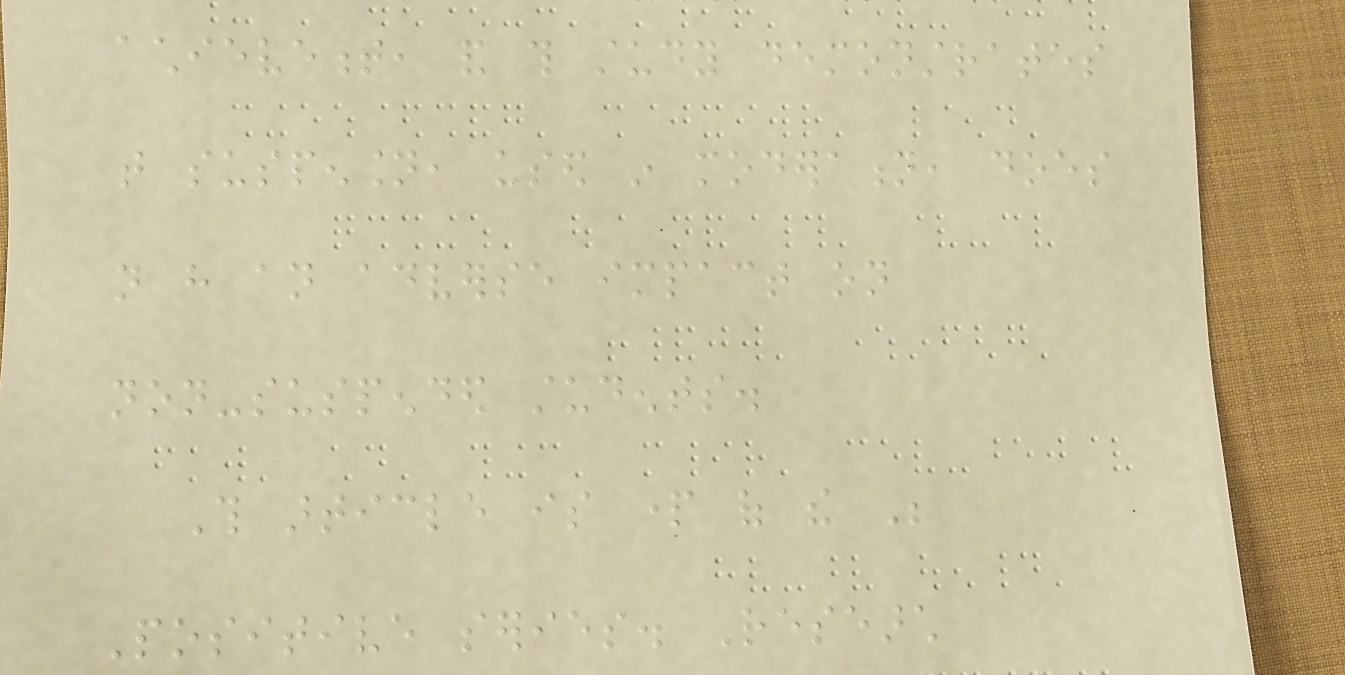achievement, and this study demonstrates
that suspension, used in moderation, does
not have an adverse impact on
non-suspended students.
This article is part of the Be
Positive series. Research
